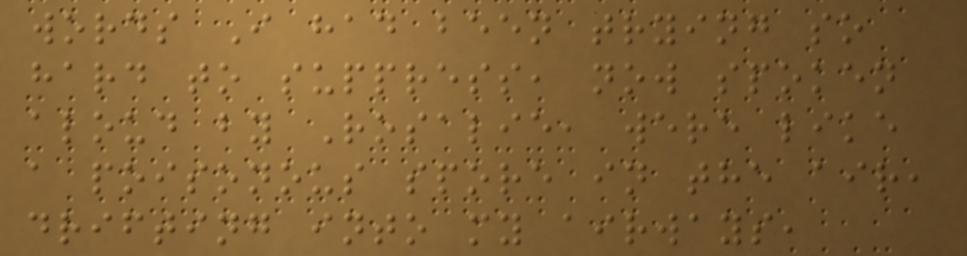words I had been trying so
hard to suppress, now spoken
aloud by Rosalie, were like
a poisonous spore in the air,
drifting into my airways,
